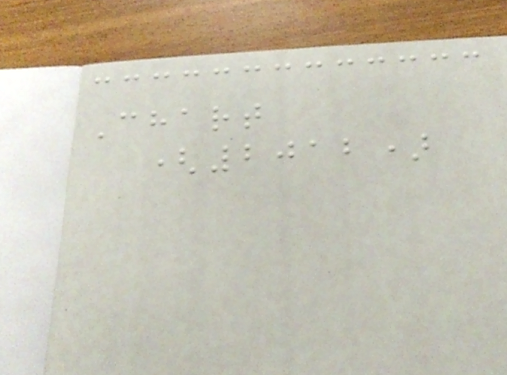Chart
(2012)
